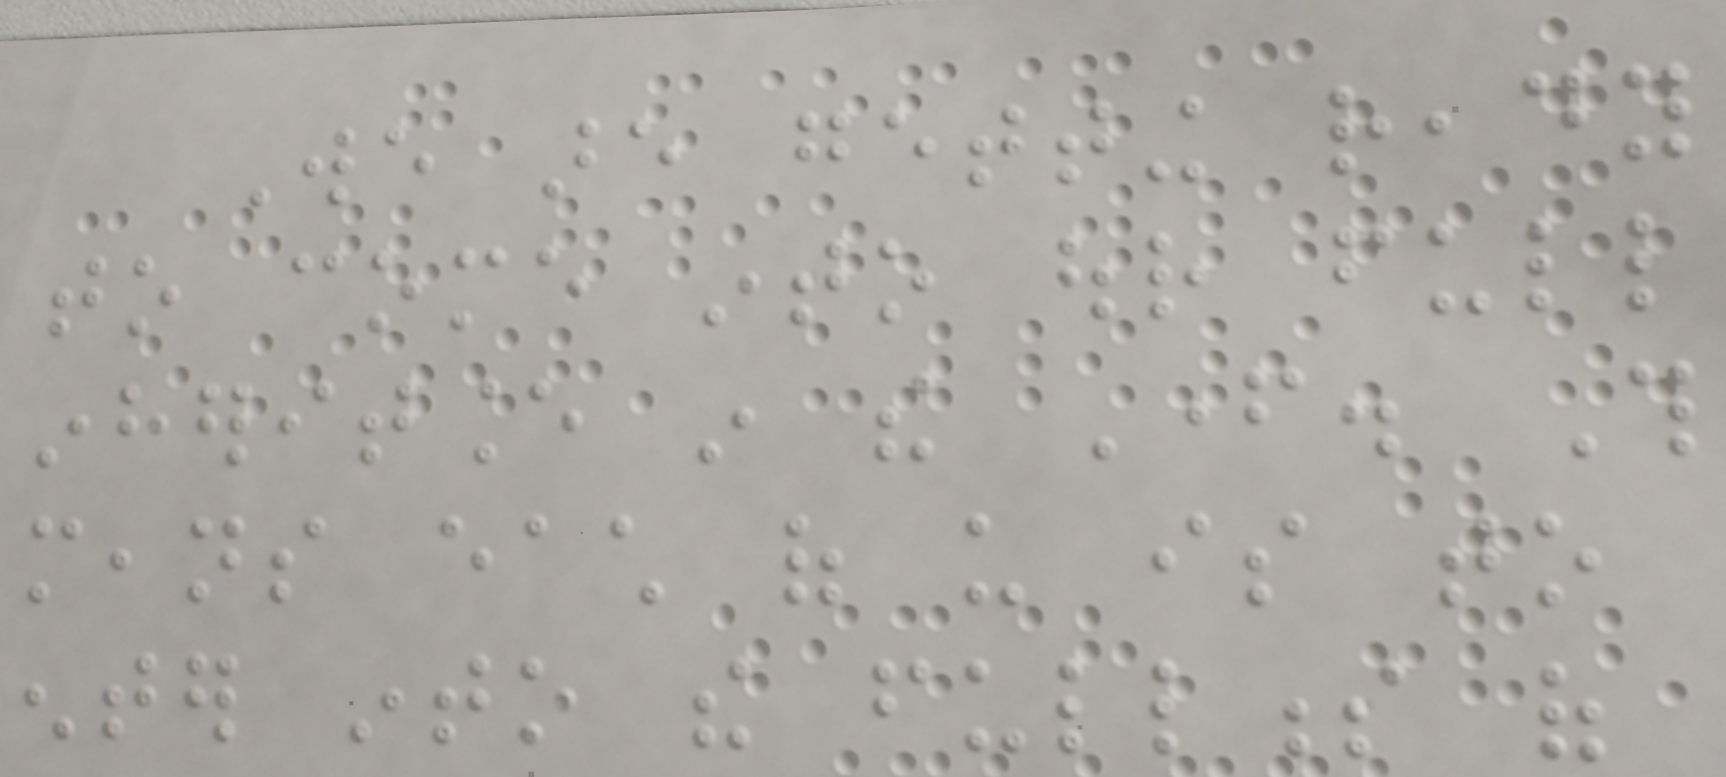We are getting ready
to come into our full
inheritance in the Father. This
means each of us is to
enter into the fullness of
